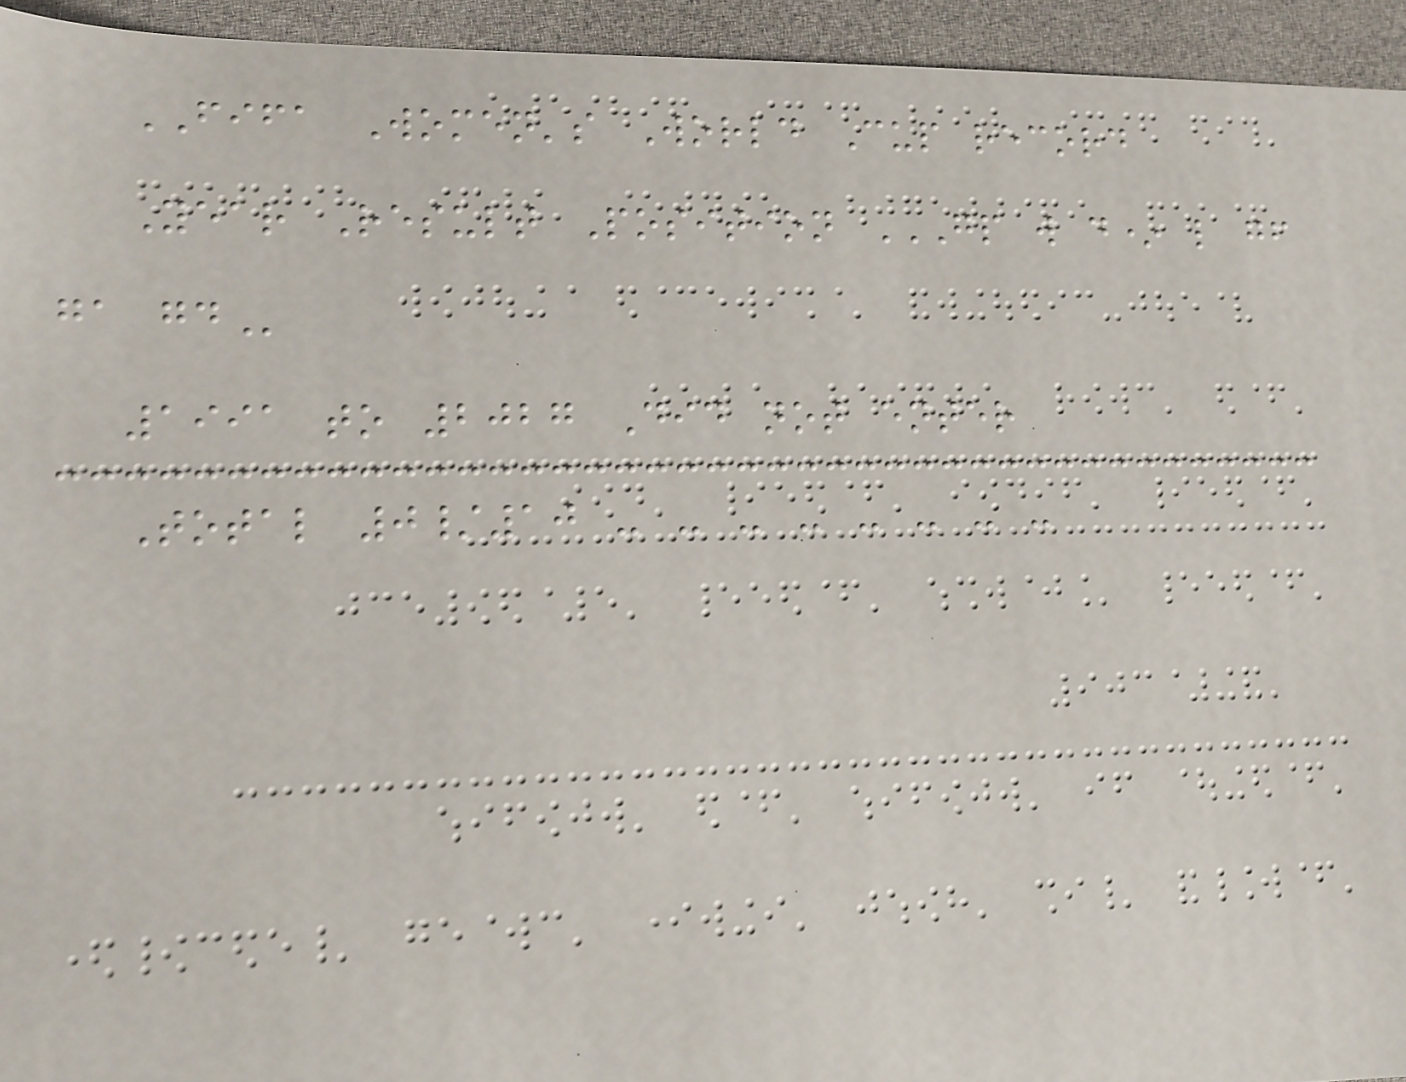FIFA Women's World Cup record
Year Result Position GP W D* L GF
GA GD
1991 to 2027 Did not enter
Total 0/10 - - - - - - - -
